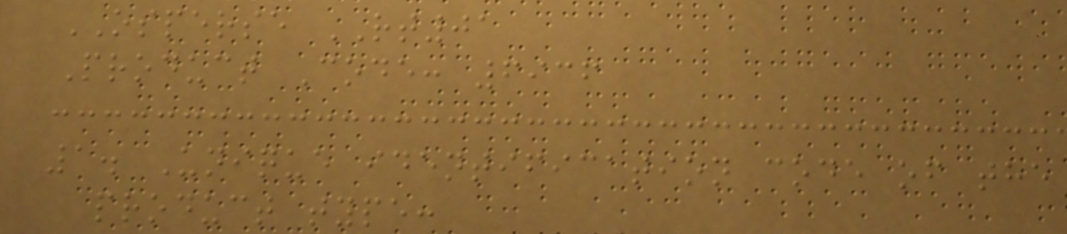OSPERSE RT01
Product Code: 6936
1. Unique identification code of the
product type:
